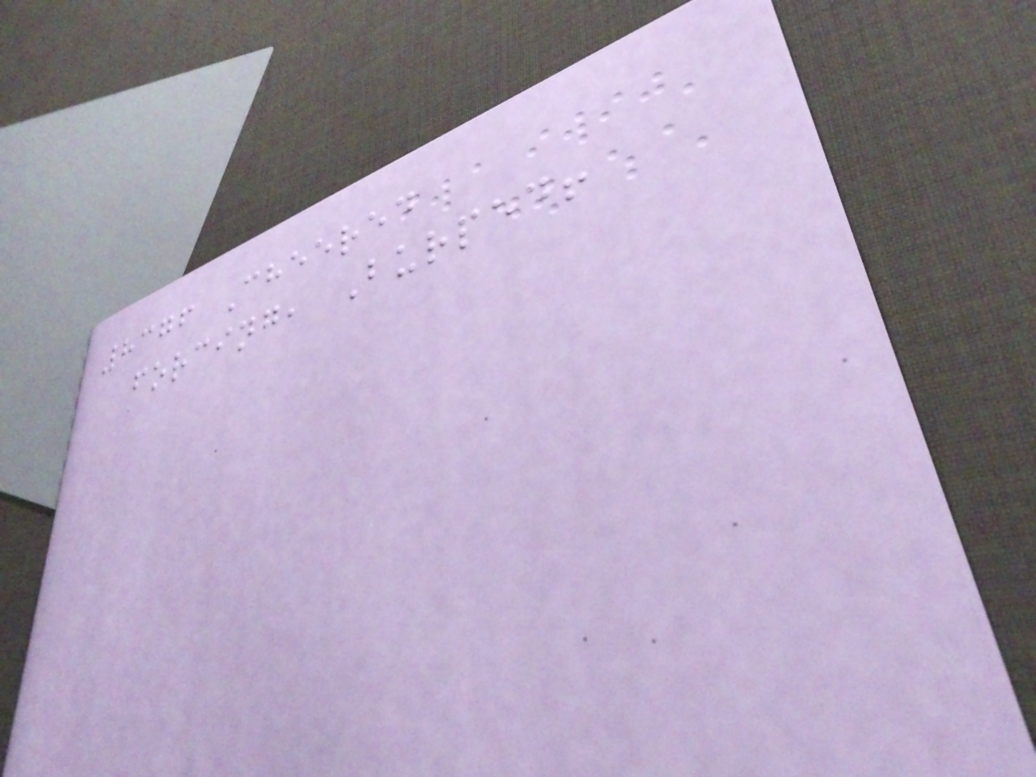8376 Cheered
forcing, Burped!
